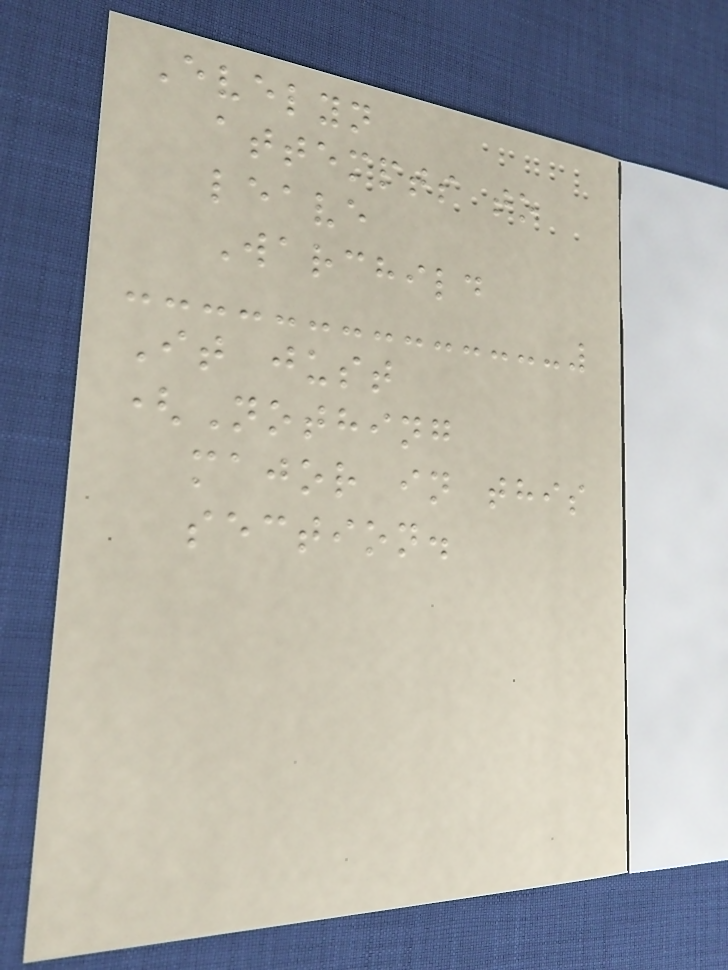Evelyn
attempts to
leave
Warchild
It just
(Nothing
major in this
section.
